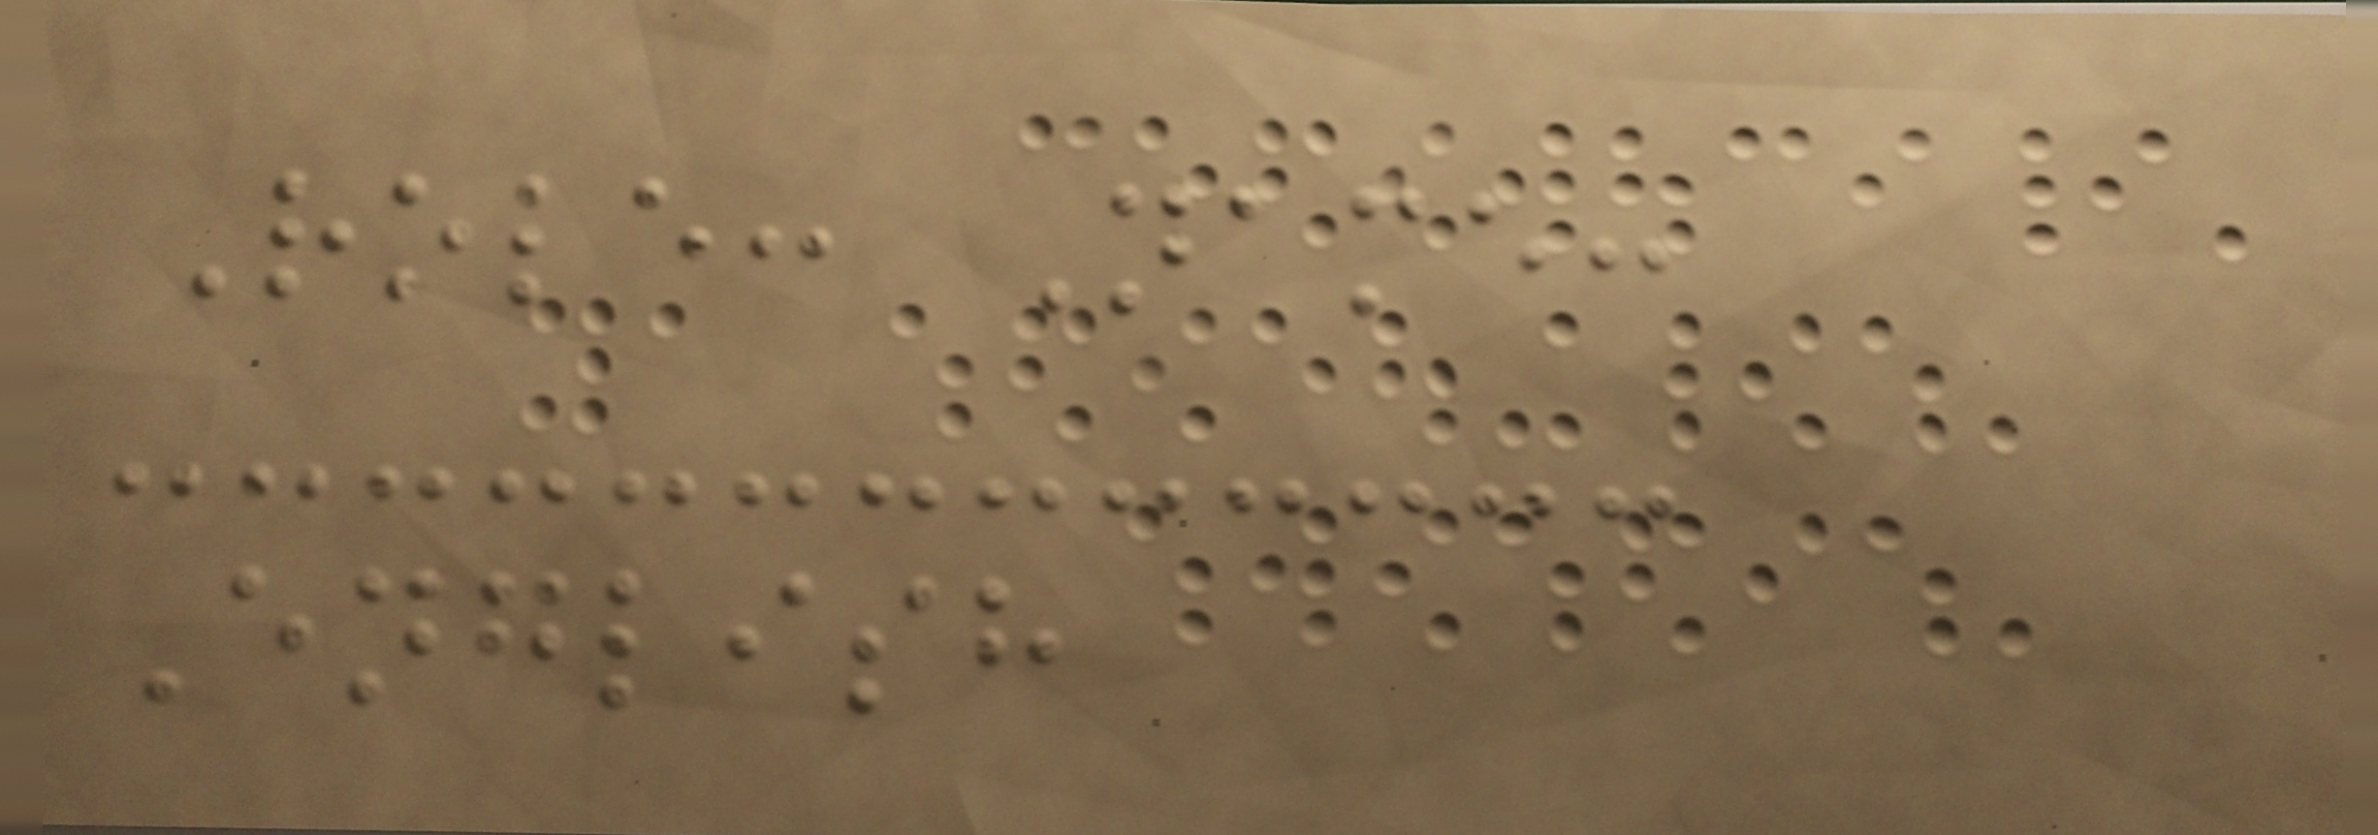Role: Name:
English
